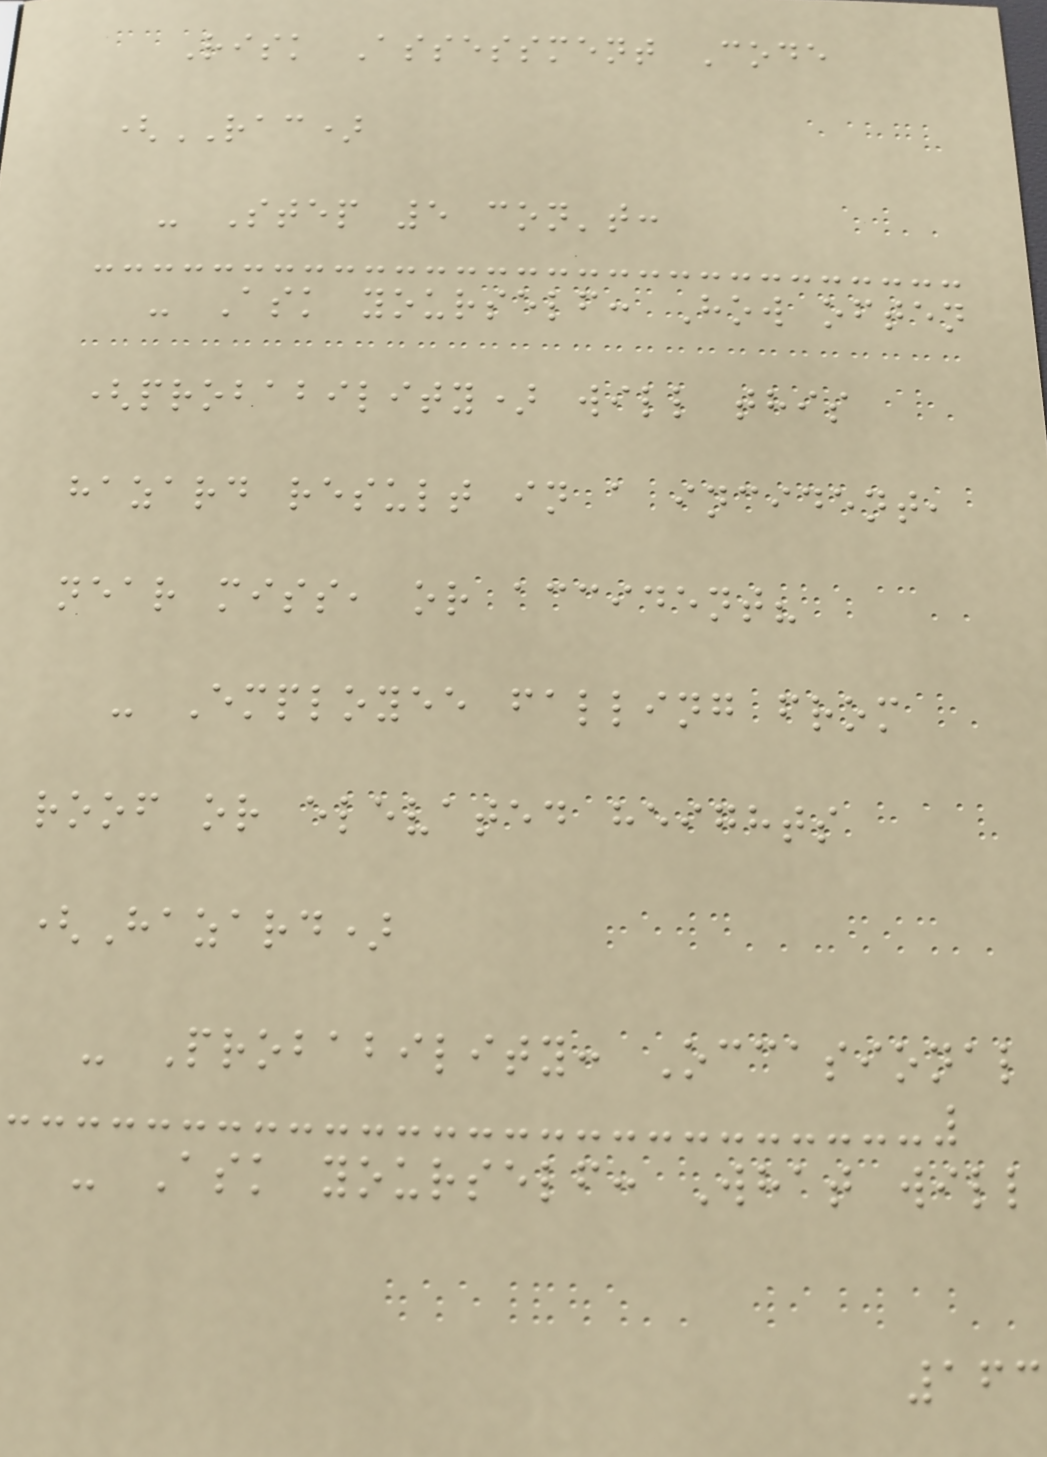Risk Assessment Code
(RAC)
- Step 5 con't:
- Ask yourself: How often
(probability) will this
hazard result in a incident,
near miss, or accident?
- Employee falling from
roof or elevated heights
(Hazard)
- Probability: Occasional
- Ask yourself: What will
163
